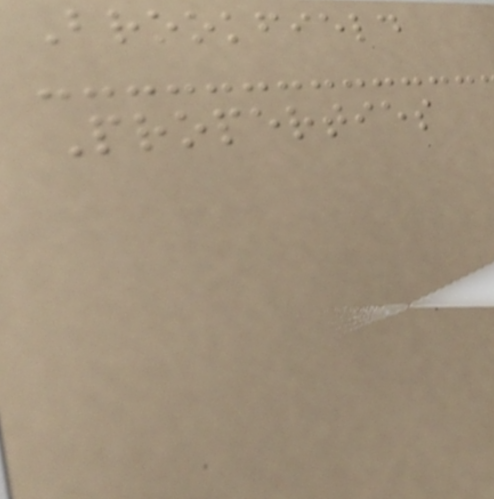Brookfield
Properties
